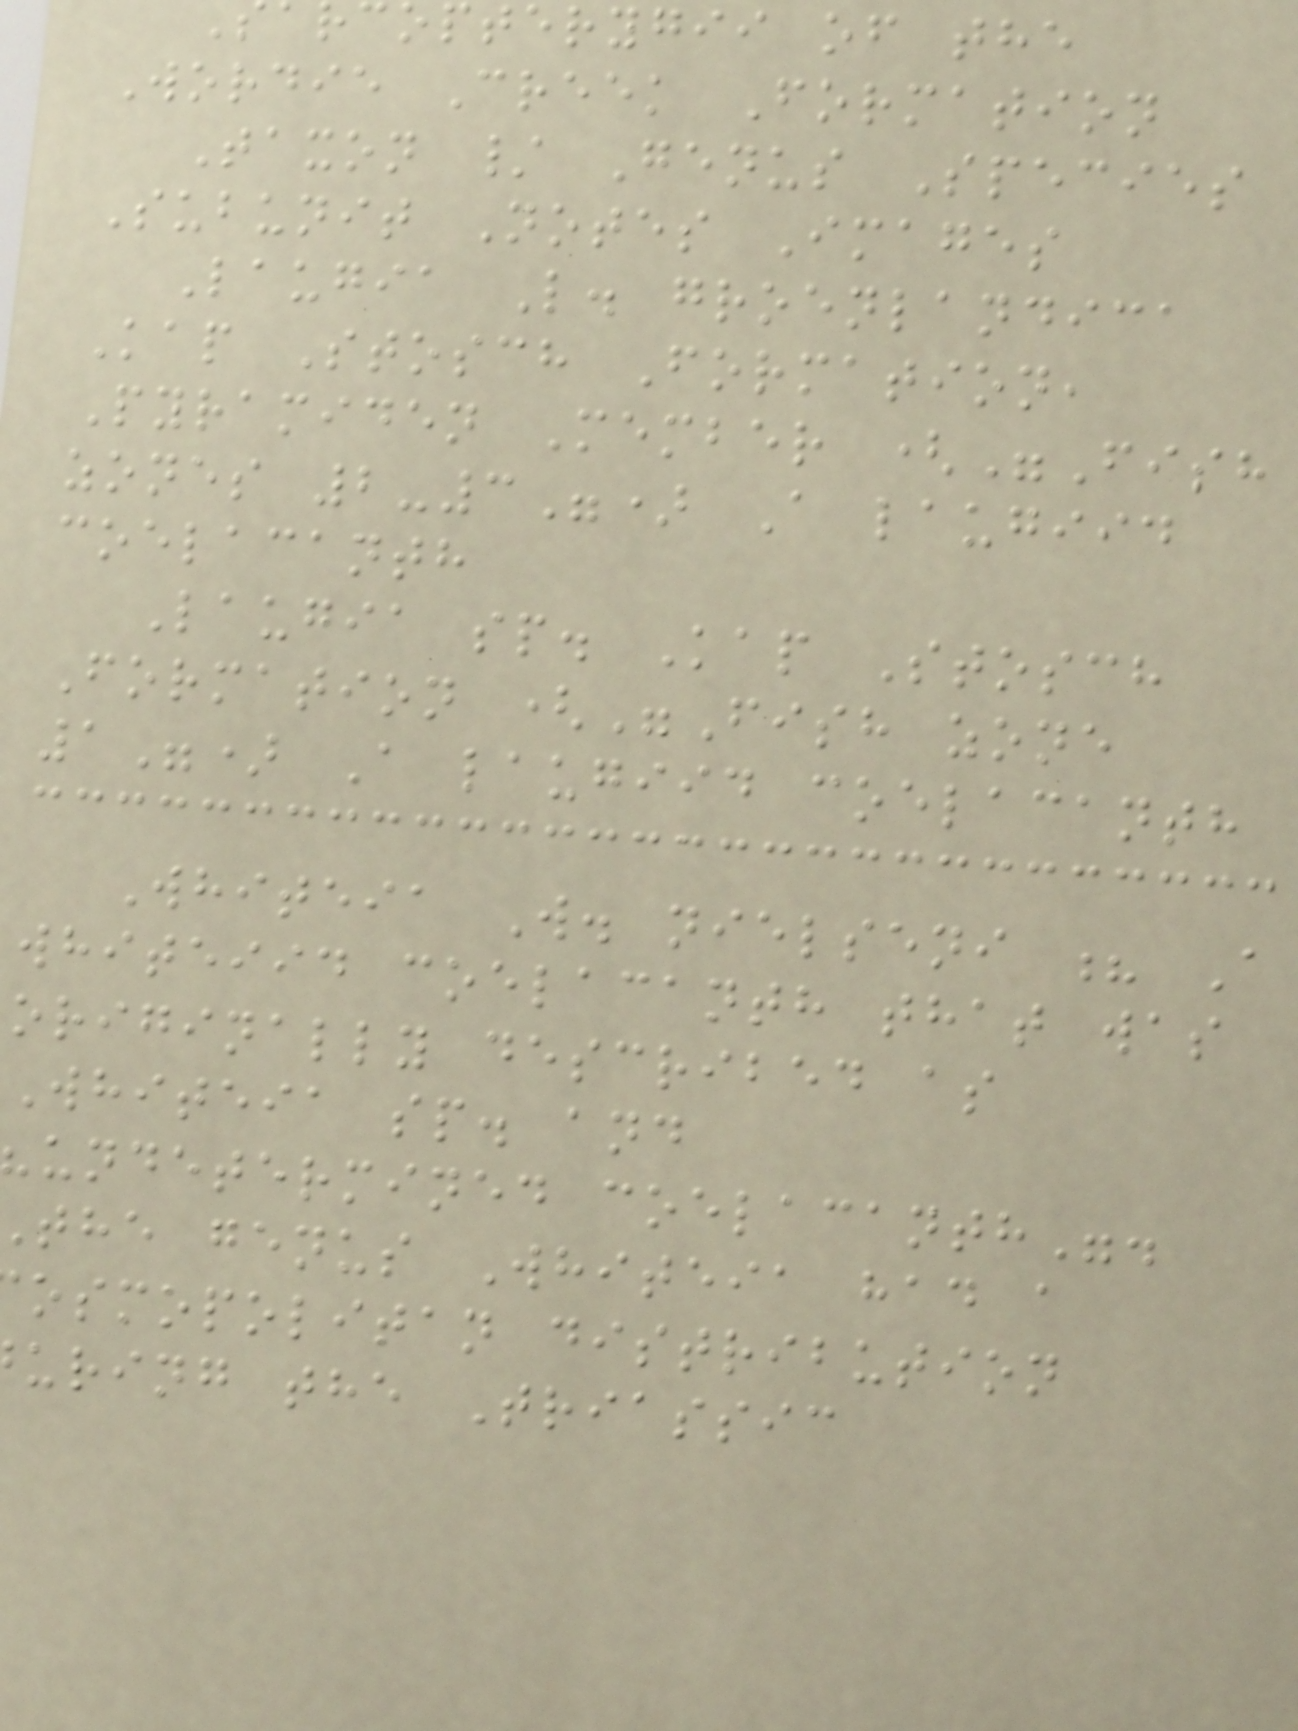opterygii of the
Wordie Creek Formation
Taxon / Genus Species
Subunit Notes Images
Laugia L. groenlandica
Kap Stosch Formation,
Pyramiden Member ("Fish
zones 2-3") A laugiid
coelacanth
Laugia sp. Kap Stosch
Formation ("Fish zone
1") A laugiid coelacanth
Whiteia W. nielseni ? A
whiteiid coelacanth that was
originally described as
Whiteia sp. and
undetermined coelacanth".
the genus Whiteia had a
osmopolitan distribution
uring the Triassic
